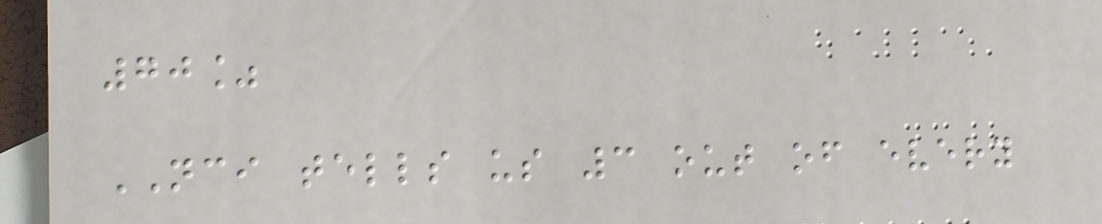70%
NCI tells us 3 out of every
